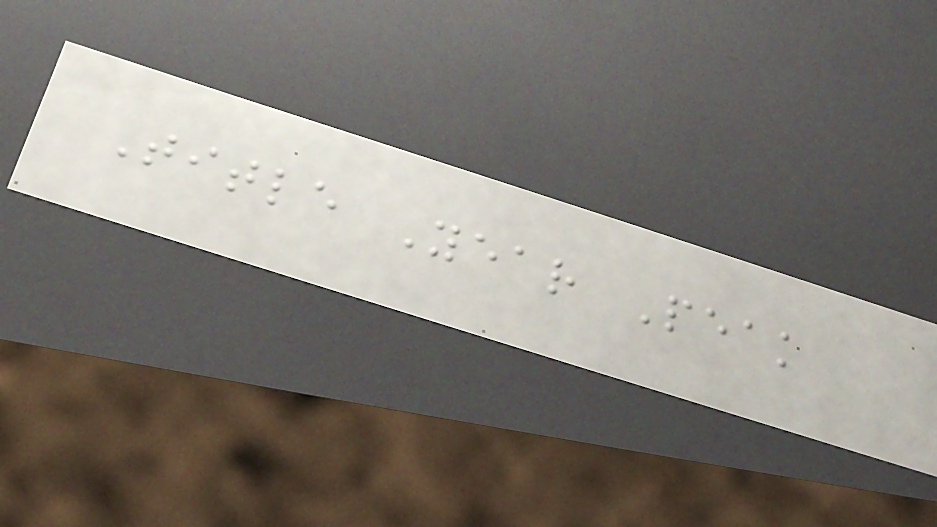Title Year Peak
